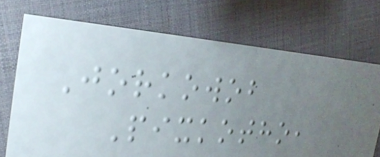Jorkowob
Pixkotho,
